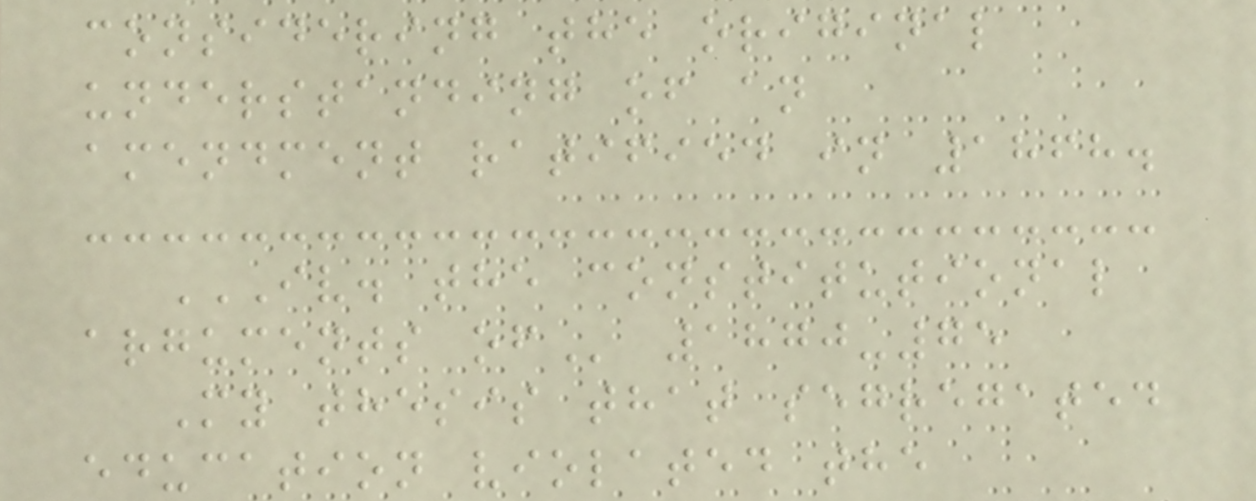considering the original
understanding of an
amendment ratified in 1868.
IV. THE CONSTITUTIONAL
ARGUMENTS OF 1870-75
My thesis that segregated
education violated the
